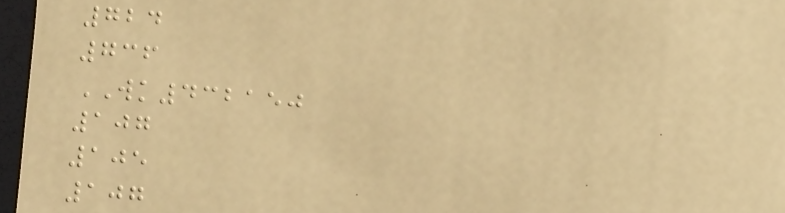724
736
WK432150
107
105
107
